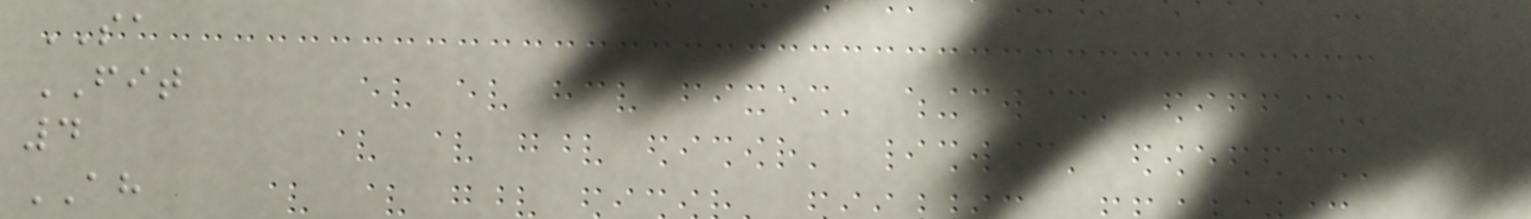SA
FIT
4
AH
